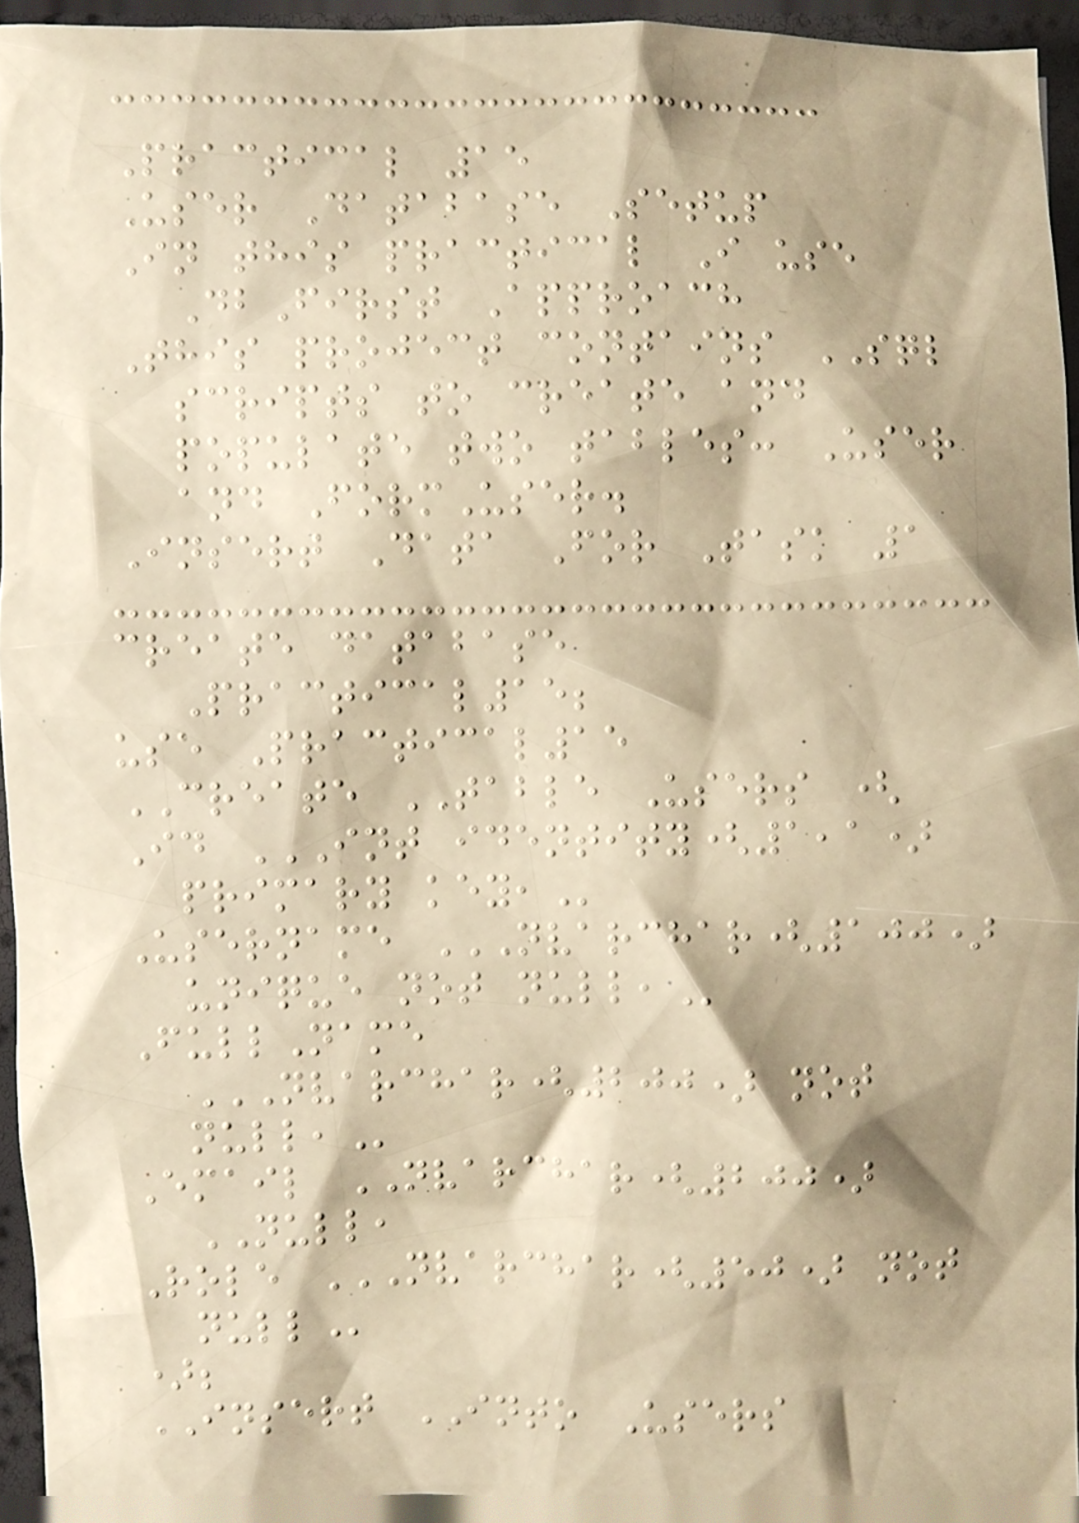Practical 15
User Database Setup
In this practical I use
DbFirst Approach
This project contains SQL
scripts to create and
populate two tables: User
and FormUser.
Insert Data For Task 1
create database
Practical15;
use Practical15
CREATE TABLE Users (
Id INT IDENTITY(1,1)
PRIMARY KEY,
Username NVARCHAR(100)
UNIQUE NOT NULL,
FullName
NVARCHAR(200) NOT
NULL,
Email NVARCHAR(200)
NULL,
Role NVARCHAR(50) NOT
NULL
);
INSERT INTO Users
